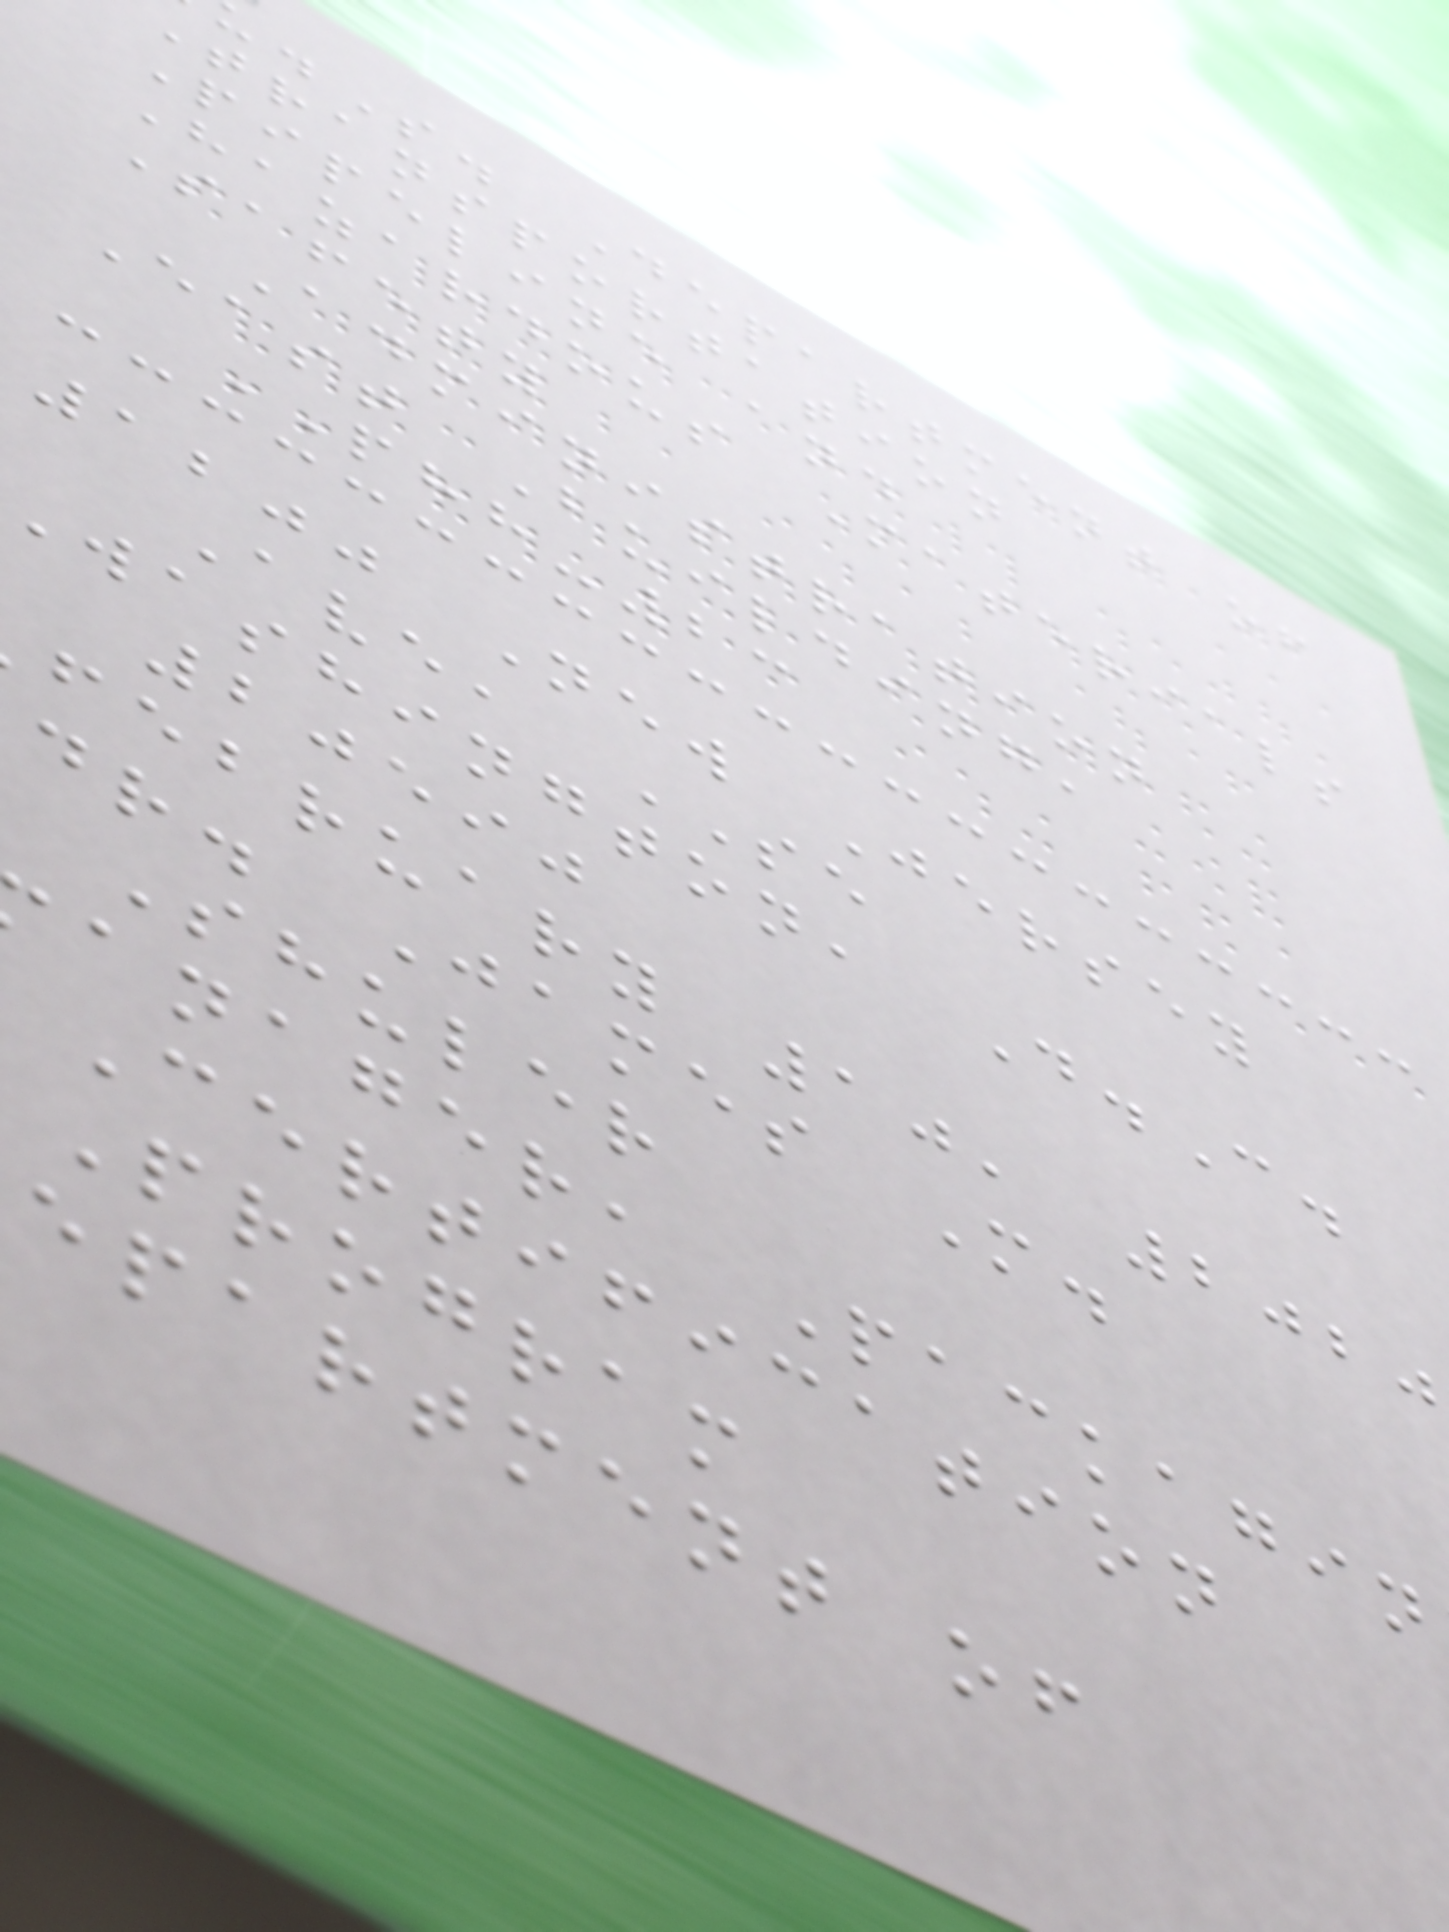.S. Department of
transportation
Pipeline and
Hazardous Materials
Safety
Administration
East Building,
PHH-23
1200 New Jersey
Ave, SE
washington, D.C.
20590
february 10, 2020
dr. James M.
Shuler
anager, Packagin
Certification
Program
epartment of
